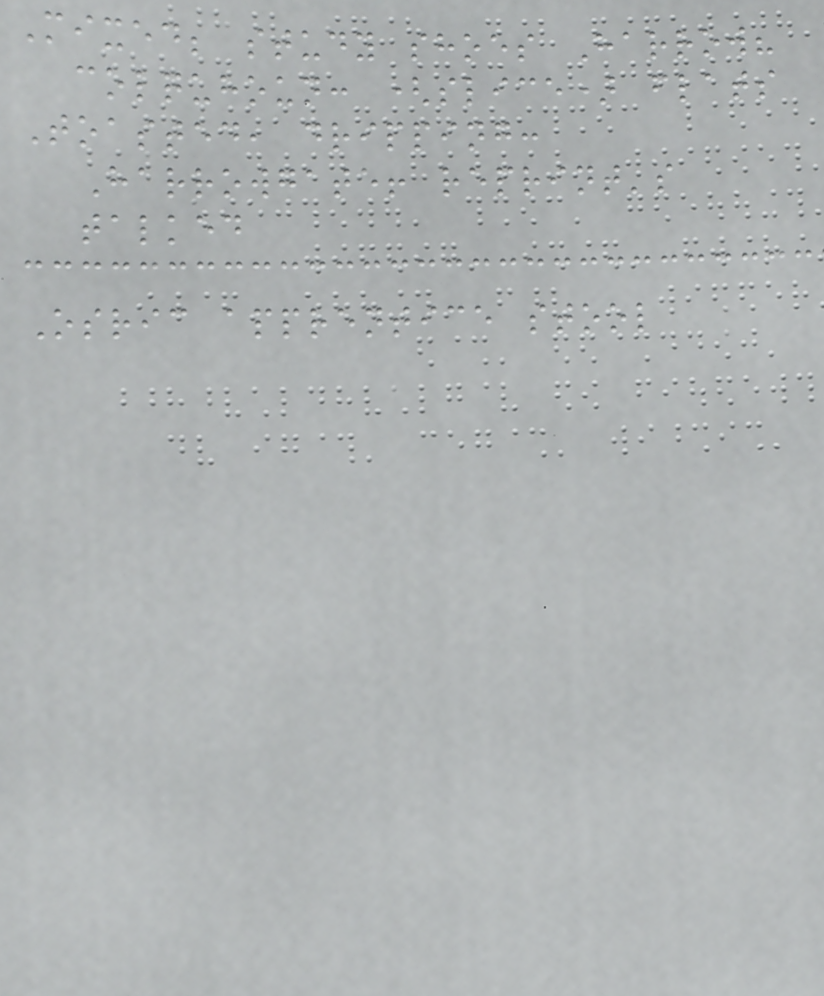Mixed; study shoes Harrow?
colquhoun: (slice) flats
Toasted, dripping:
Harrowgate! reprint's
talked
Osric apprentice stool
